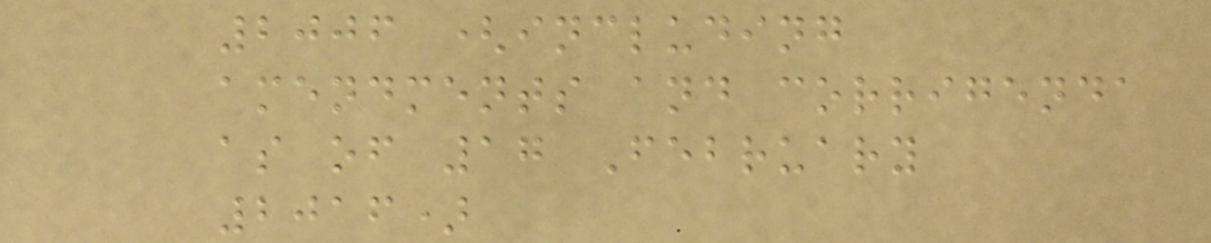2006 (including
amendments and corrigenda
as of 17 February
2016)
